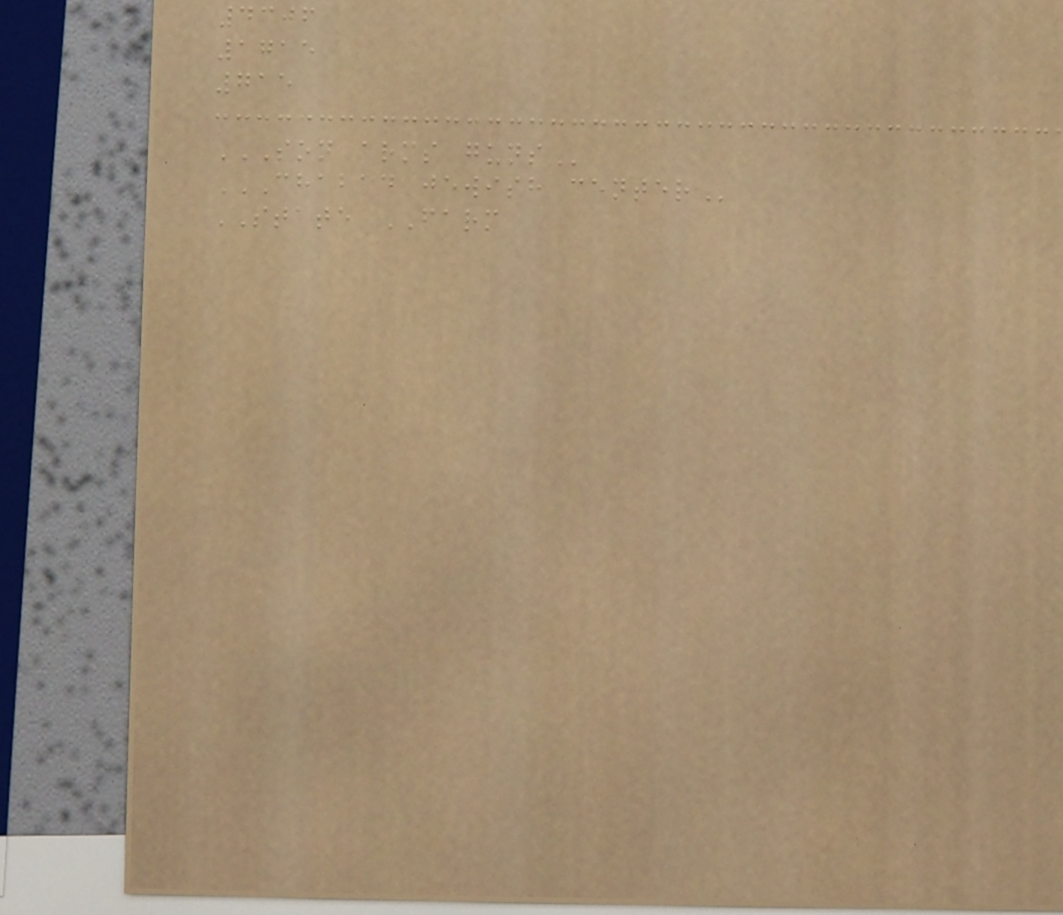4306
1715
715
SON ARMS GUNS
CHABAD JEWISH CENTER
STATE FARM
